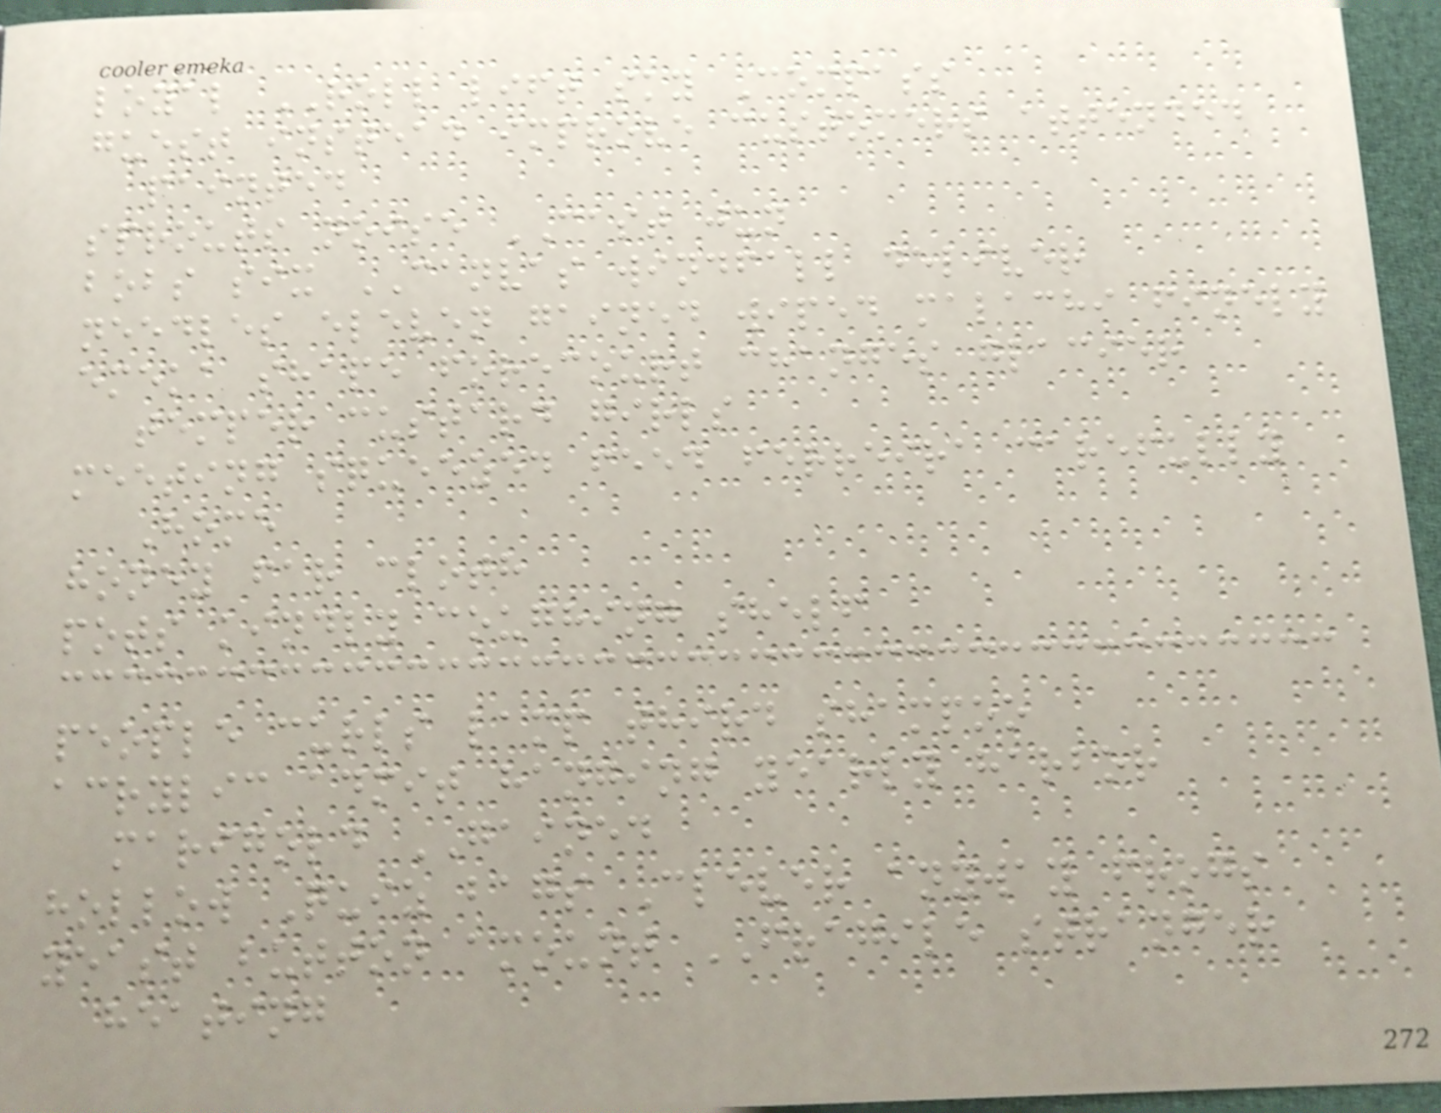loyal ROLL lift sky Compass
guest instead improve customers attended
painted
sprouts noise CAST jun
bobs six CANVAS windfall deliver
needles eleven gained wiped malachi finely
emeka shape forecourt changes glacier
temper custard girls
meeting squeezed feed ferreira carefully
Home
honey far cloth
pots kindly coughing shelf
people curls lamp third shampoo
acrylic admit hanging yearly harbor
marigold GAINED
hollow Quiz bags Clever anyway frogs
yeast button amount FRAGILE stranger
heating
